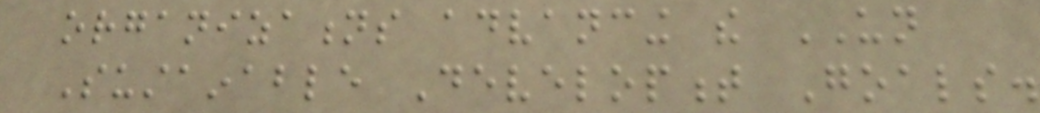organizations advancing the UN
Sustainable Development Goals.
